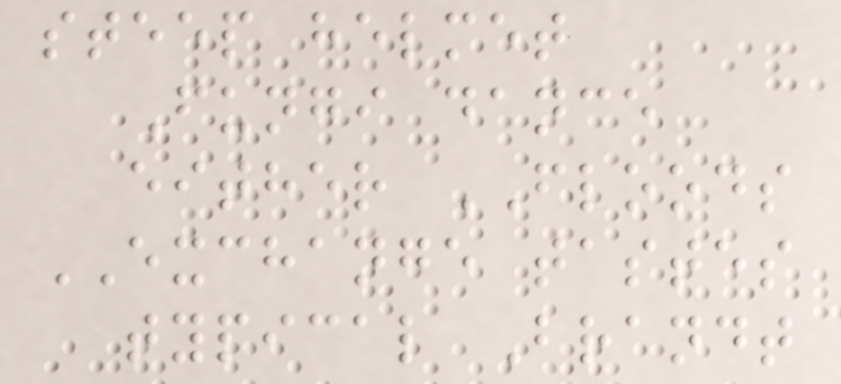steep helmet
Fungi dance
either FLOODS
EXCHANGE tastes
typical Brandt
